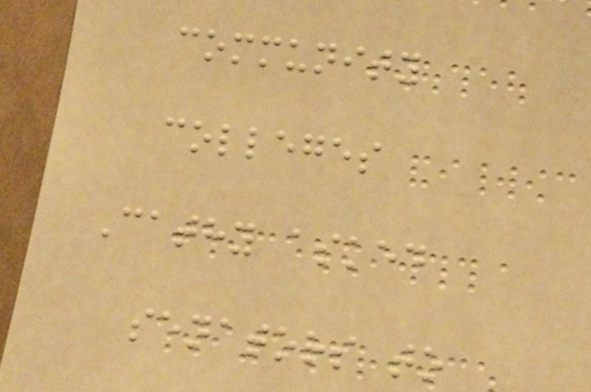community
colleges
Cathy asked
senators to
